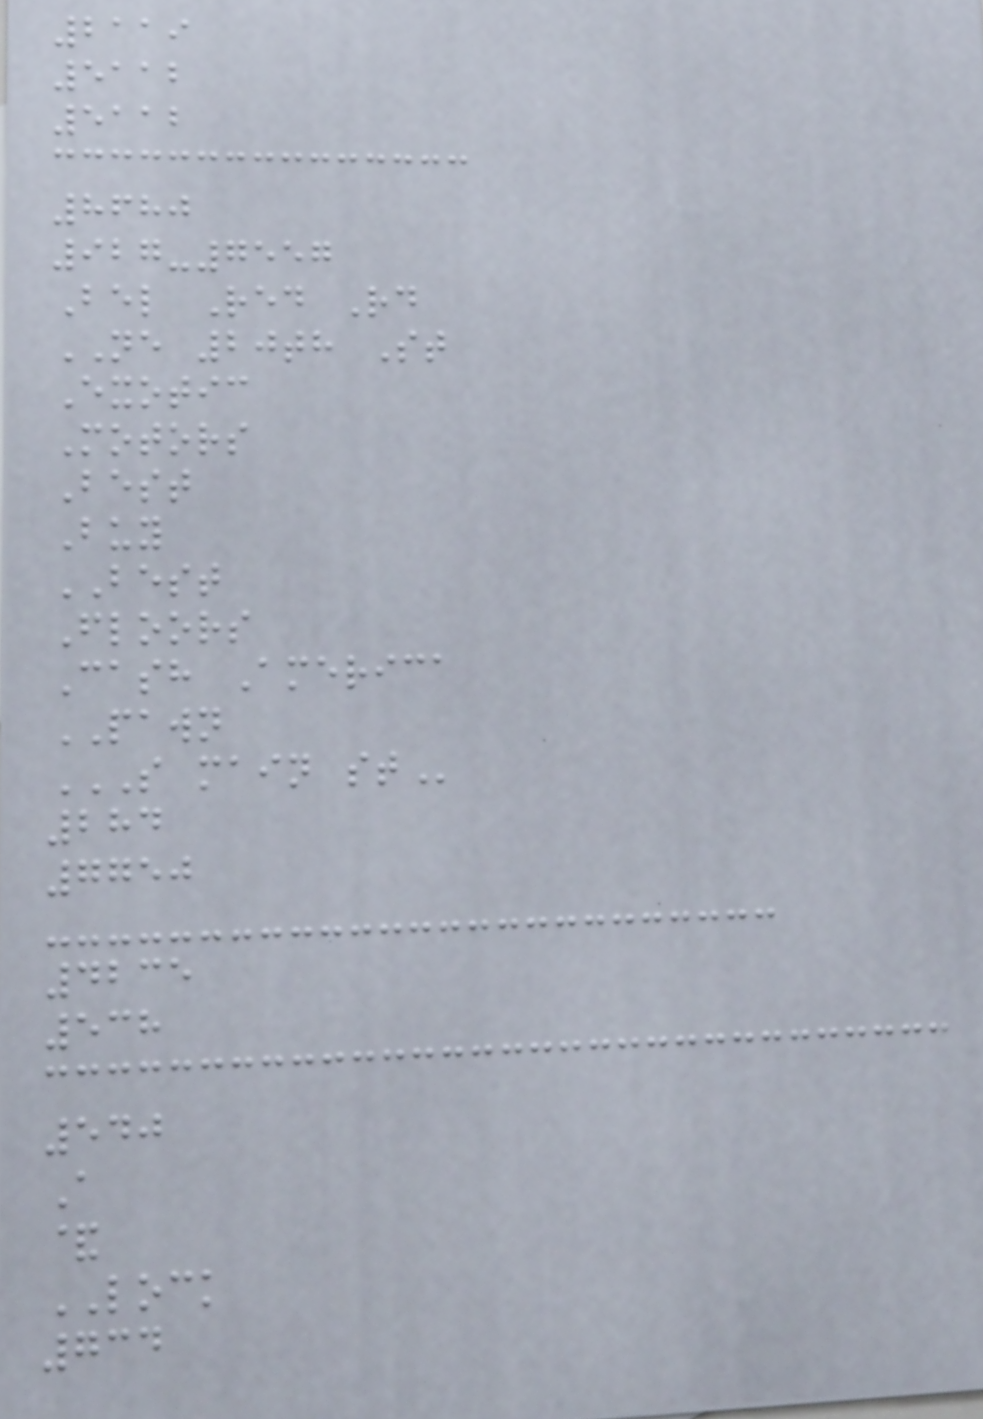2119
5112
5112
8680
927-7557
Bel Red Rd
NE 20th St
Exotic
Motors
Best
Buy
BEST
Floors
Cash America
PAWN
S MAIN ST
284
7750
4235
538
540
A
&
LOCK
734
